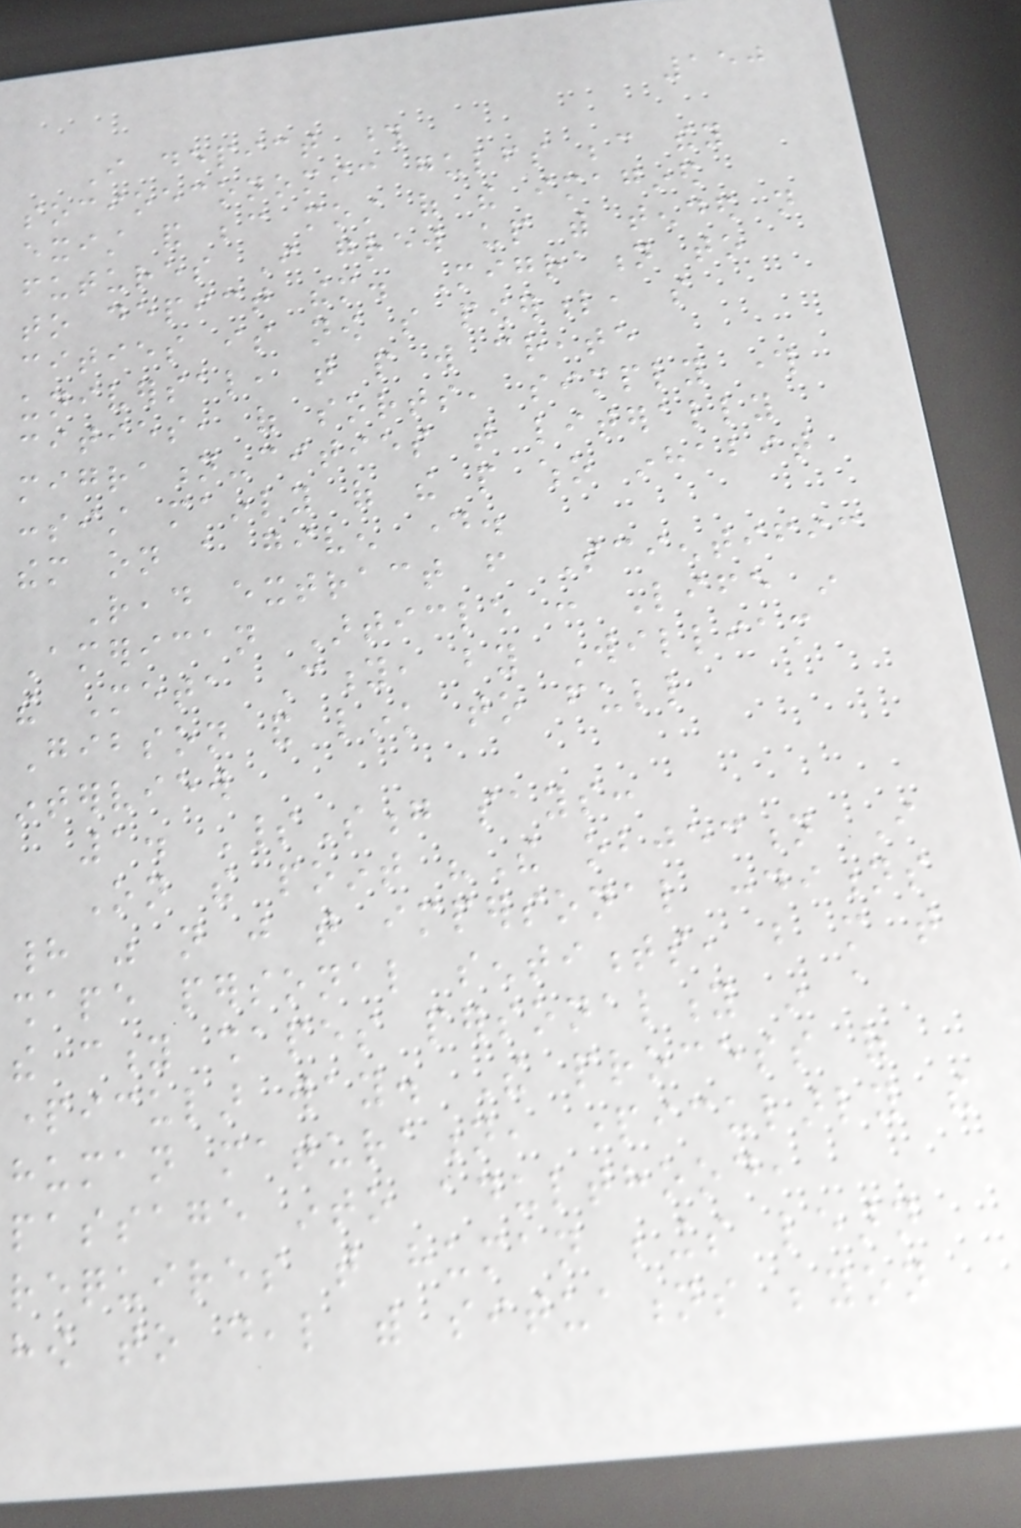150
I depict those
socioeconomic gulfs because they
exist and because most of the imagined
futures I grew up with tended not
to depict them. Migration to
cities is now so powerful, so
universal, that people will create
cities, of sorts, simply through
migration-cities that literally
consist mainly of the people who inhabit
them on a given day.
Read extract from Scientific
American Article : Life in
the Meta City, by William
Gibson and link to full
interview
1. SpiritSong says:
On the point "The objection I
had was not just that impersonal conditions
shape personal sentiments, but more that
the city shapes personality in a
particular way. The process of
human maturation, particularly the
passage into adulthood,
requires that human beings learn
how to deal with situations beyon
